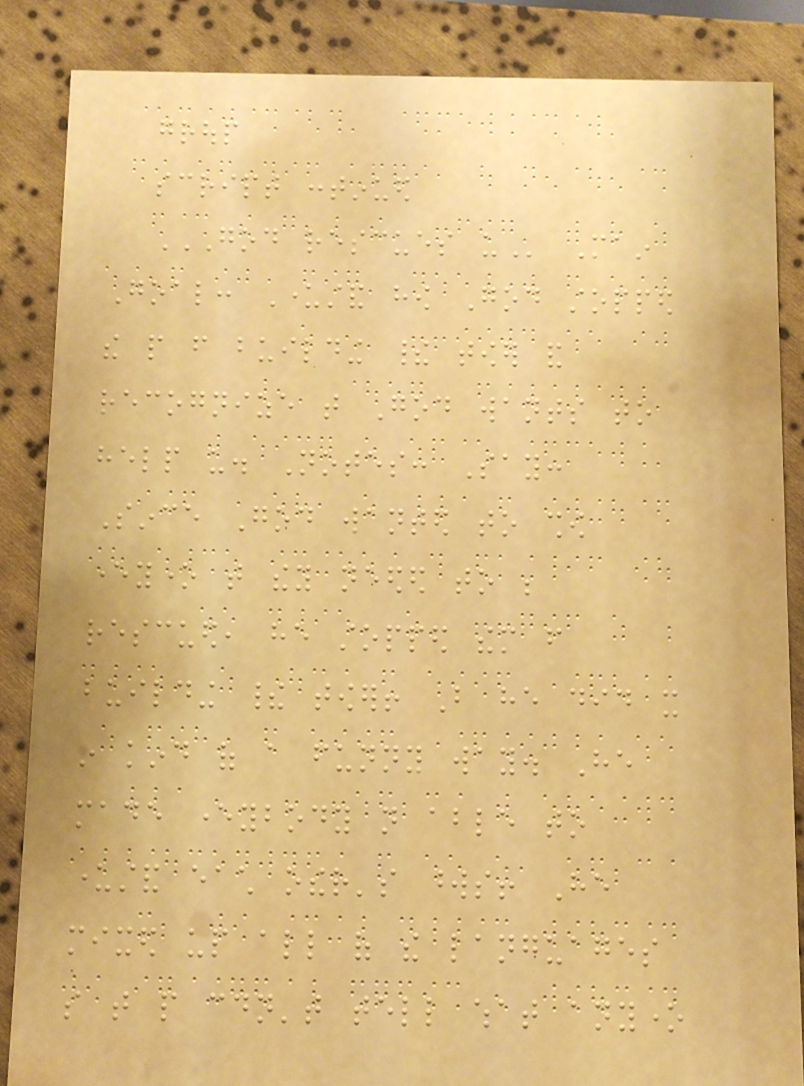group
script continued
GOD RESCUES US Main
Goal: Understand how God stopped
the people from building their tower and
recognize that God wants to
help us. Notes: Say:
Since God wanted to show
everyone that they needed to be
rescued, he stopped them from
building their tower! But he did it
in kind of a funny way. He
made everybody not able to
understand each other's words! He
mixed up all of the languages
so that people couldn't tell what anyone
